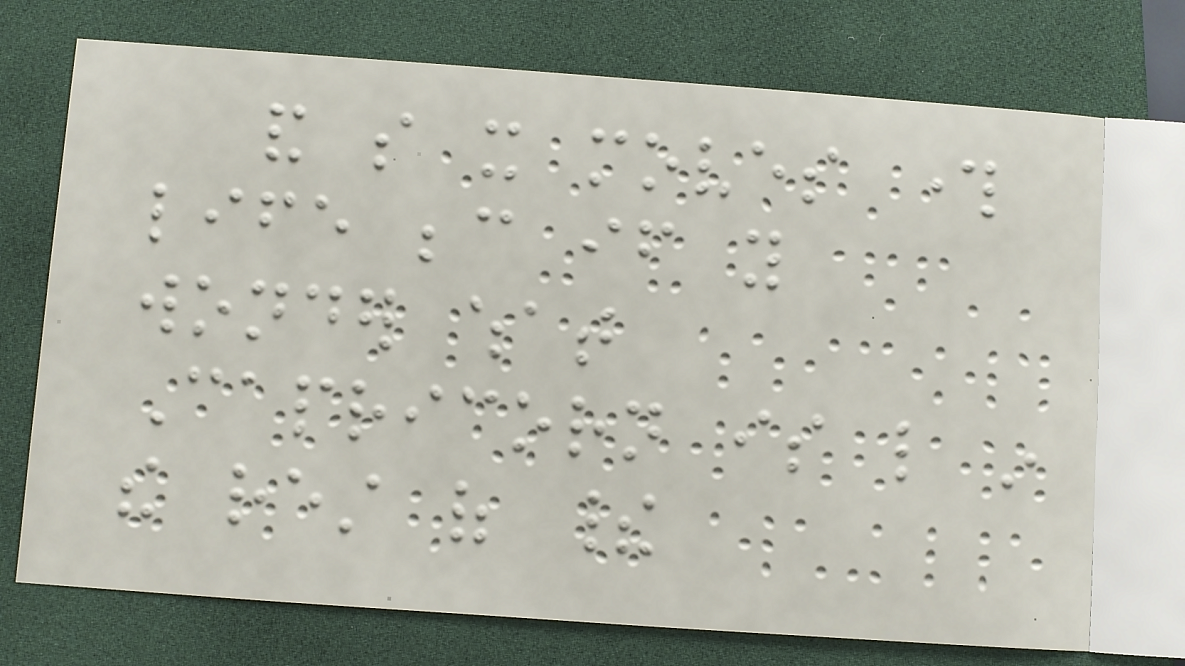and so it moves through
life because if you
wonder what
Capricorn is like in
the rest of their
